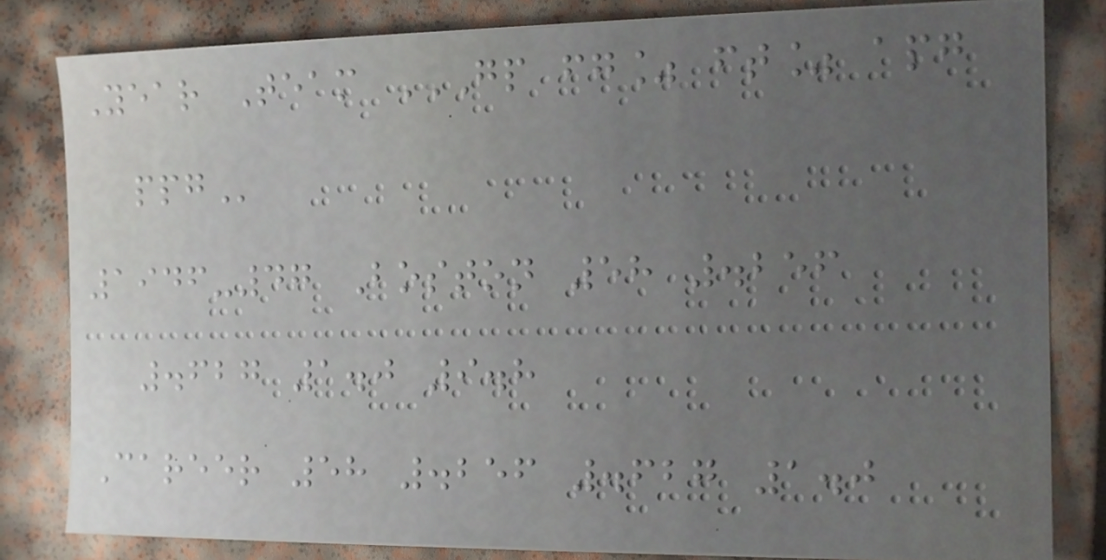Year Team GP FG% FT% APG
PPG
1946-47 Boston 58 .256
.627 1.0 9.8
Career 58 .256 .627 1.0
